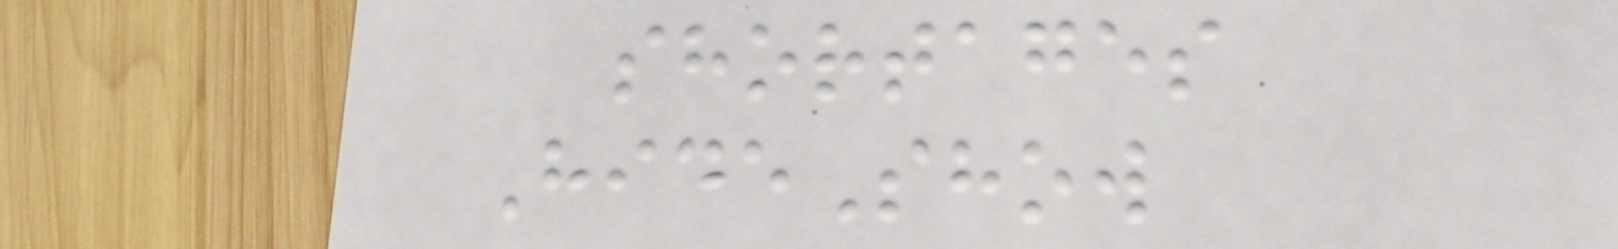shortages
HideShow
